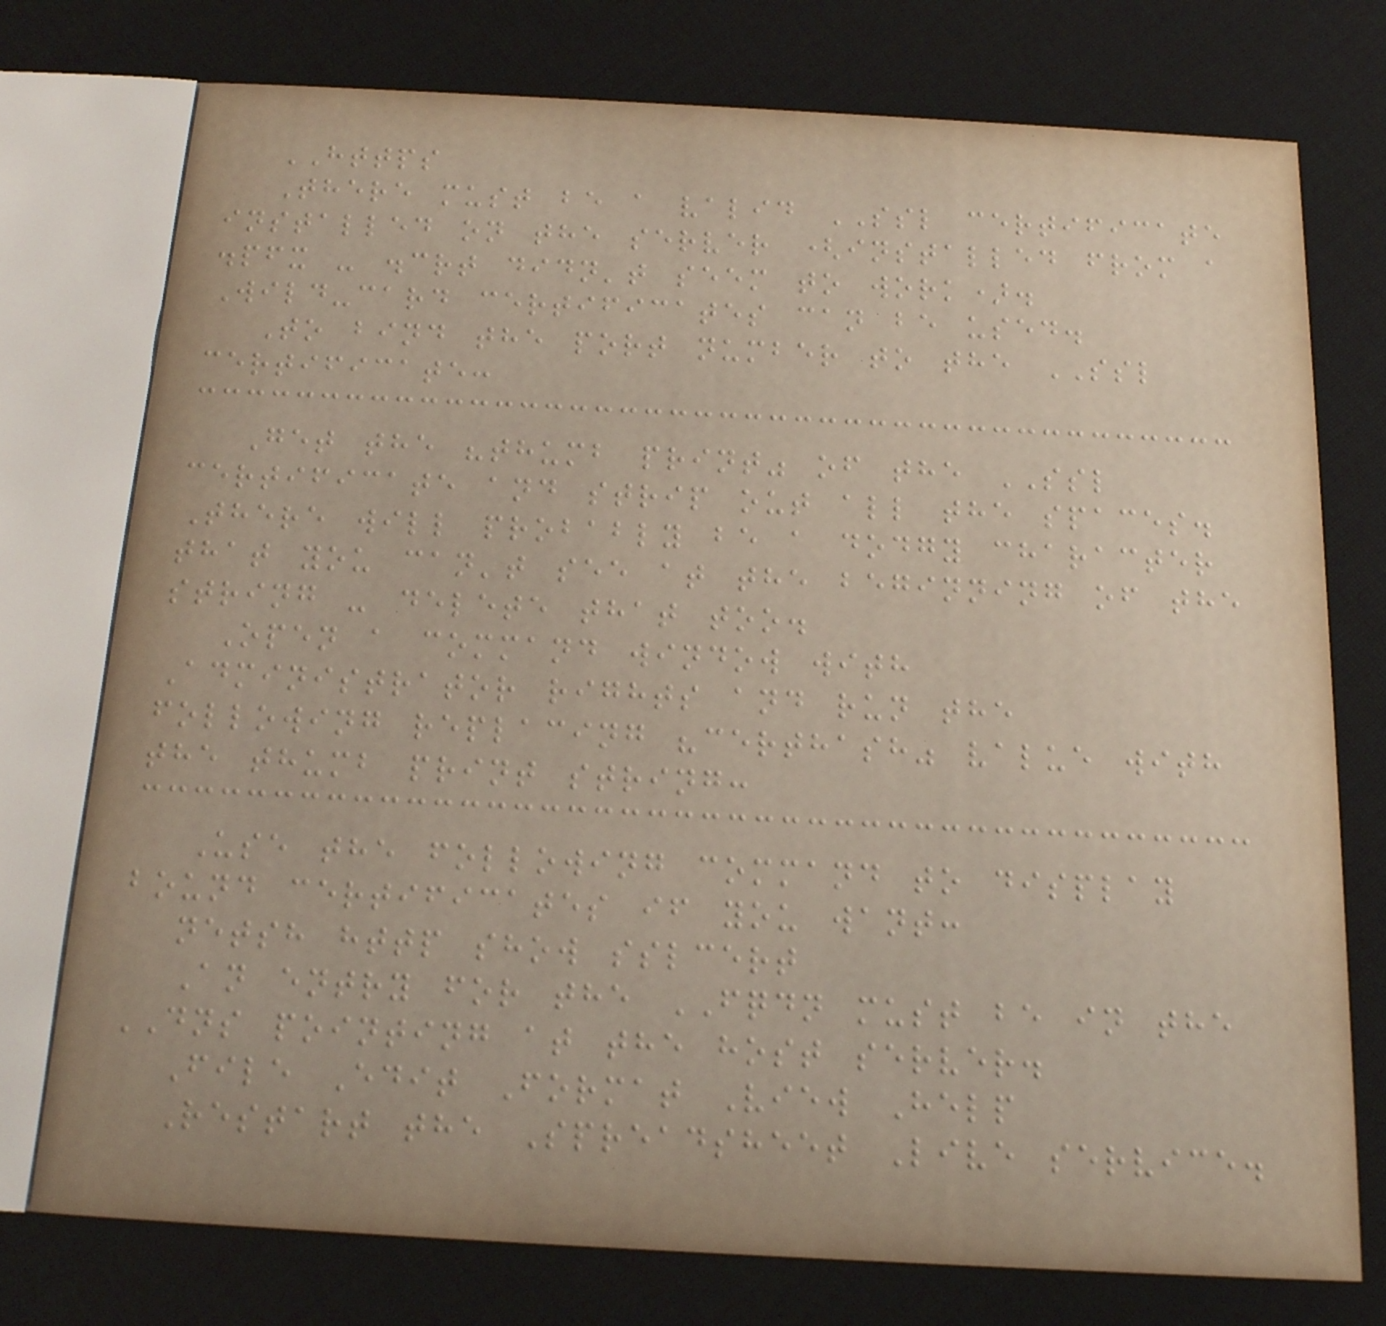HTTPS
There must be a valid SSL certificate
installed on the server (installed from a
.pfx - .crt didn't seem to work).
Wild-card certificates can be used.
To bind the port number to the SSL
certificate:
Get the "thumb print" of the SSL
certificate and strip out all the spaces.
There will probably be a dodgy character
that you can't see at the beginning of the
string - delete that too.
Open a command window with
Administrator rights and run the
following replacing "certhash" value with
the thumb print string:
Use the following command to display
bound certificates if you want:
netsh http show sslcert
An entry for the FQDN must be in the
DNS pointing at the host server.
File Edit Format View Help
Restart the Spreadsheet Live service.
